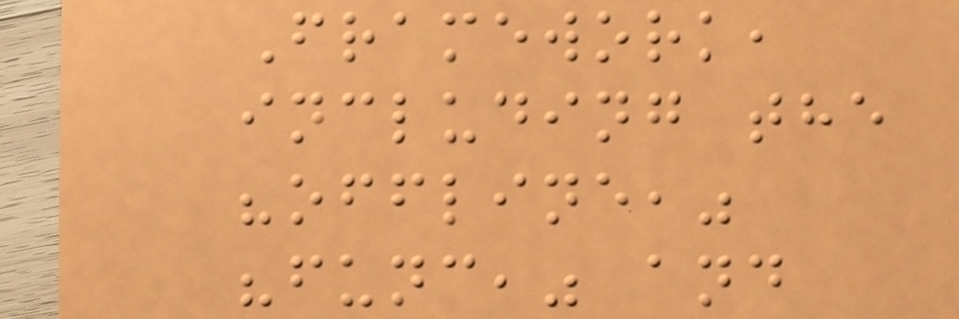Framework,
including the
"offline,"
"func," and
